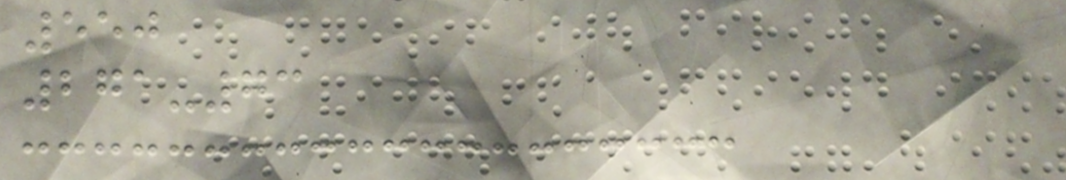550
271-73
